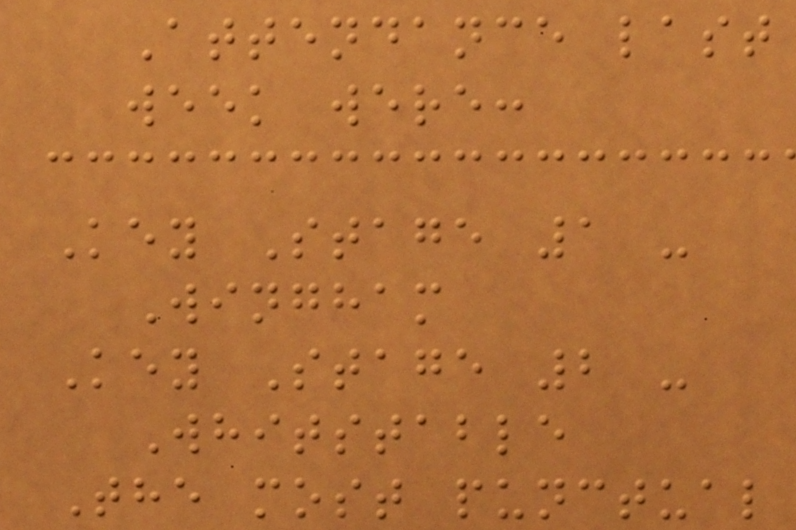Attendance last
week were:
Key Stage 1 -
Wingham
Key Stage 2 -
Whitstable
The most punctual
